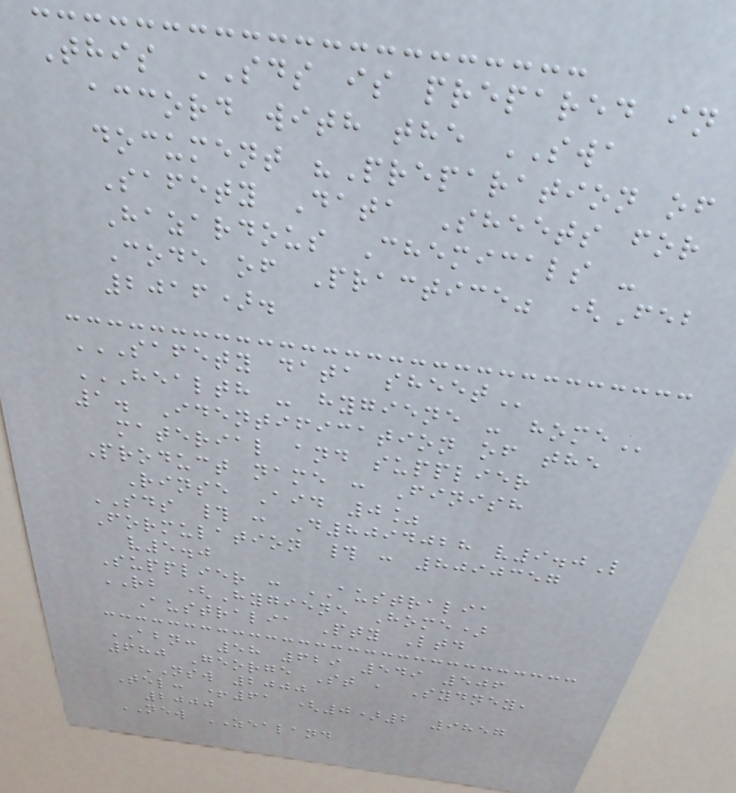This SDS is prepared in
accord with the SWA
document "Preparation of
Safety Data Sheets for
Hazardous Chemicals -
Code of Practice" (Feb
2016).
SAFETY DATA SHEET
HEALTH - HYGIENE - HOME
1. Identification of the
material and supplier
Product name : Finish
Rinse Aid 0%
SDS # : D8094028 v9.0L
Formulation # : 8090357
v5.0
Supplier : AUSTRALIA
RB (Hygiene Home)
Australia Pty Ltd
ABN: 58 629 549 506
680 George St , Sydney,
NSW 2000
Tel: +61 (0)2 9857
2000
NEW ZEALAND
